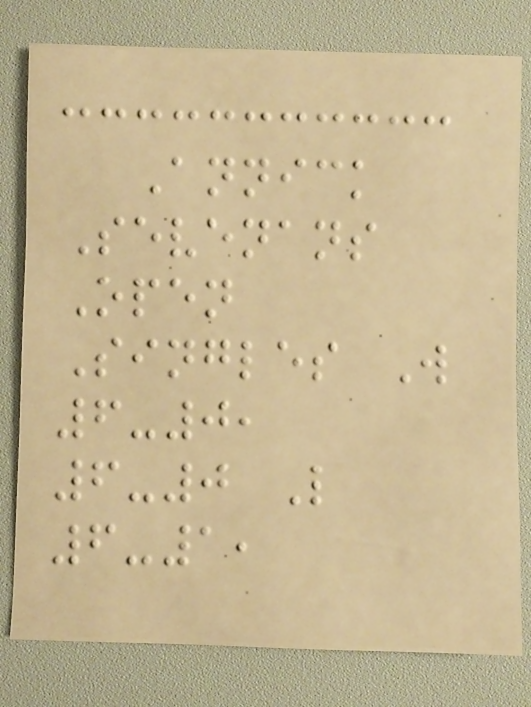Annick
Sevenans
Open
Singles W
6-0,
6-0 L
6-1,
